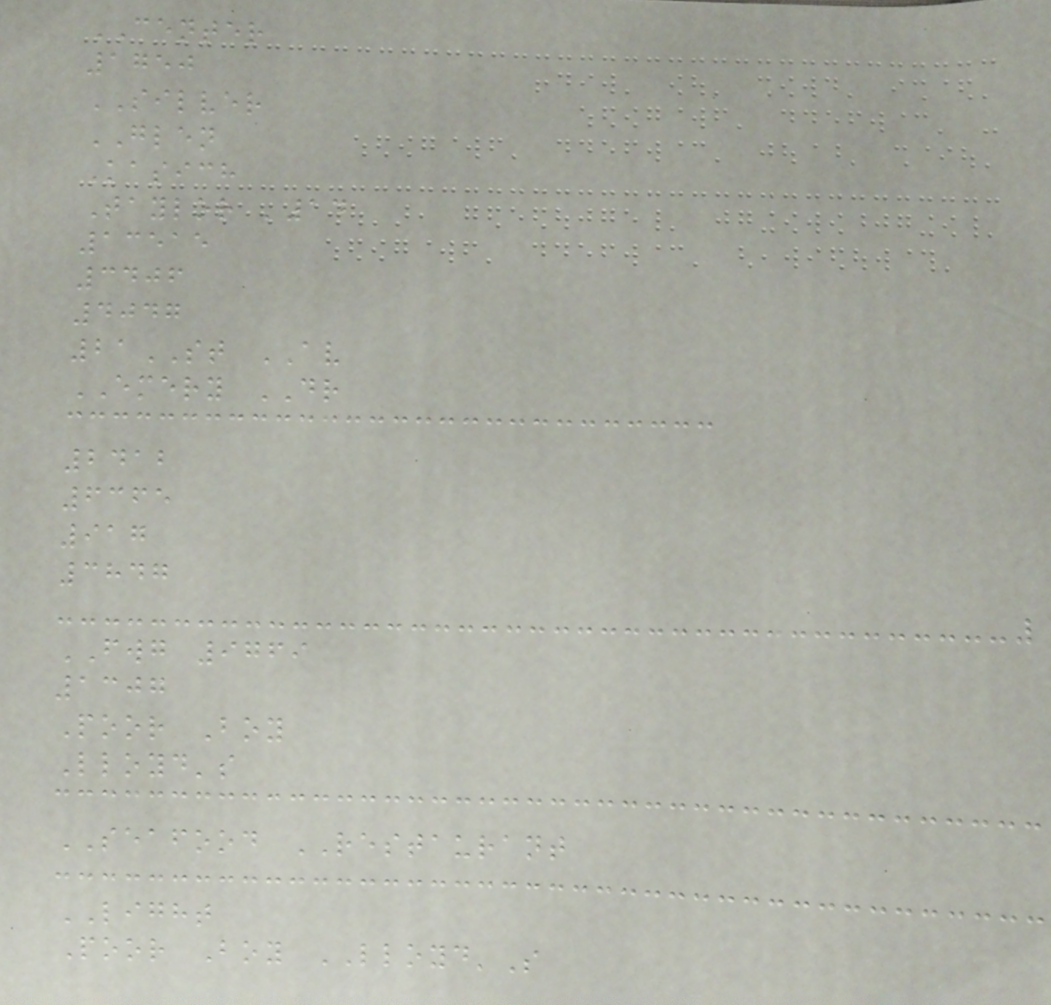CENTER
1750
SILVER
GLEN
Kasich
Taylor '14
13515
3406
4047
21ST AV
EMERY DR
2412
6365
917
3847
FWG 9769
1307
Poor Boy
Lloyd's
SEAFOOD RESTAURANT
LIGHT
Poor Boy LLOYD'S
